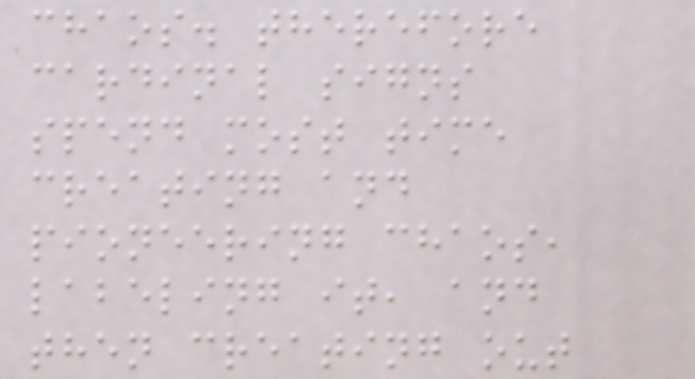chaos. therefore
cardinal signs
spend most time
creating and
pioneering chaos,
labeling it, and
then creating out
